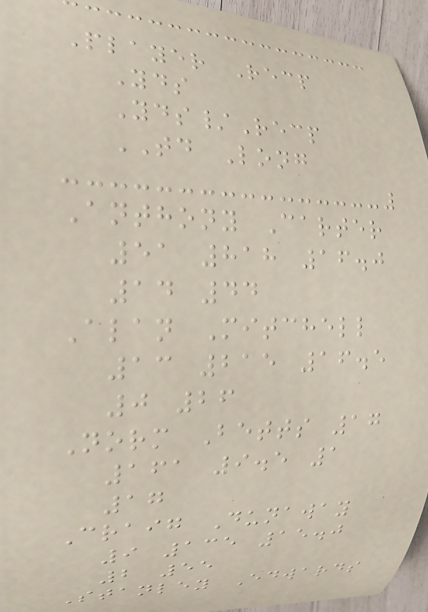Player Recp
Yds
Yds/Recp
TD Long
Anthony Carter
51 818 16.0
14 44
Alan Mitchell
13 215 16.5
0 26
Norm Betts 17
161 9.5 1
17
Craig Dunaway
9 135 15.0
2 55
Stanley Edwards
